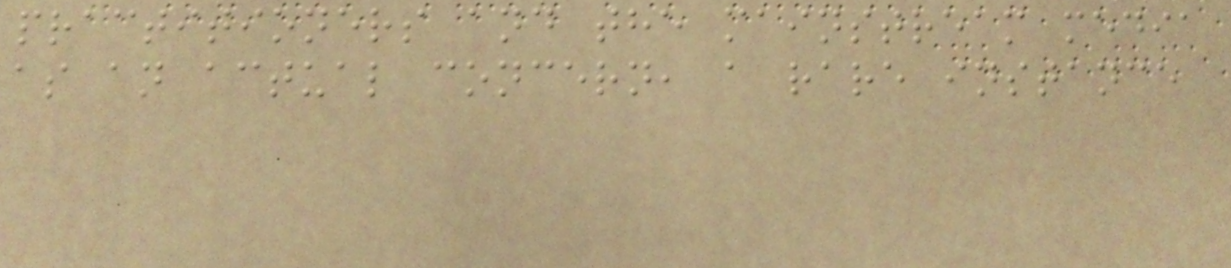practitioners and the mainstream media
as an actual concern, a rare instance
